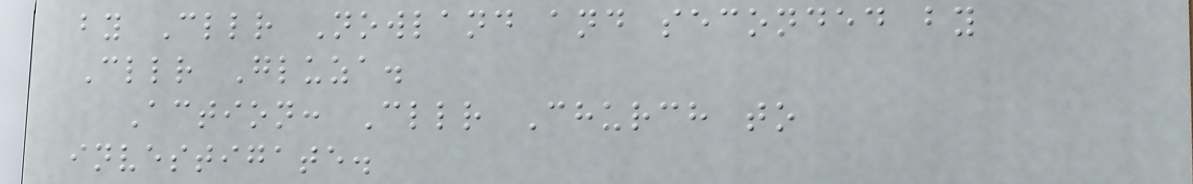by Cllr Nowland and seconded by
Cllr Gluza.
Action: Cllr Church to
investigate.
